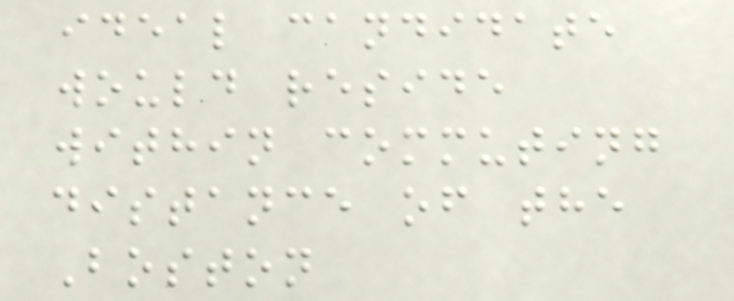ideal candidate
would reside
within commuting
distance of the
Boston
